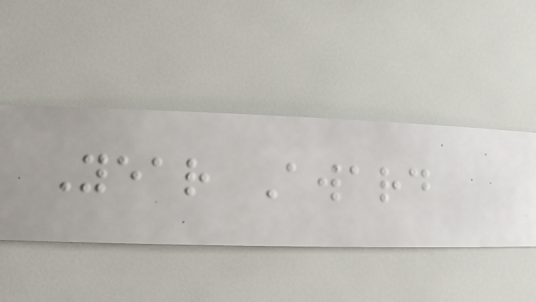Year Award
